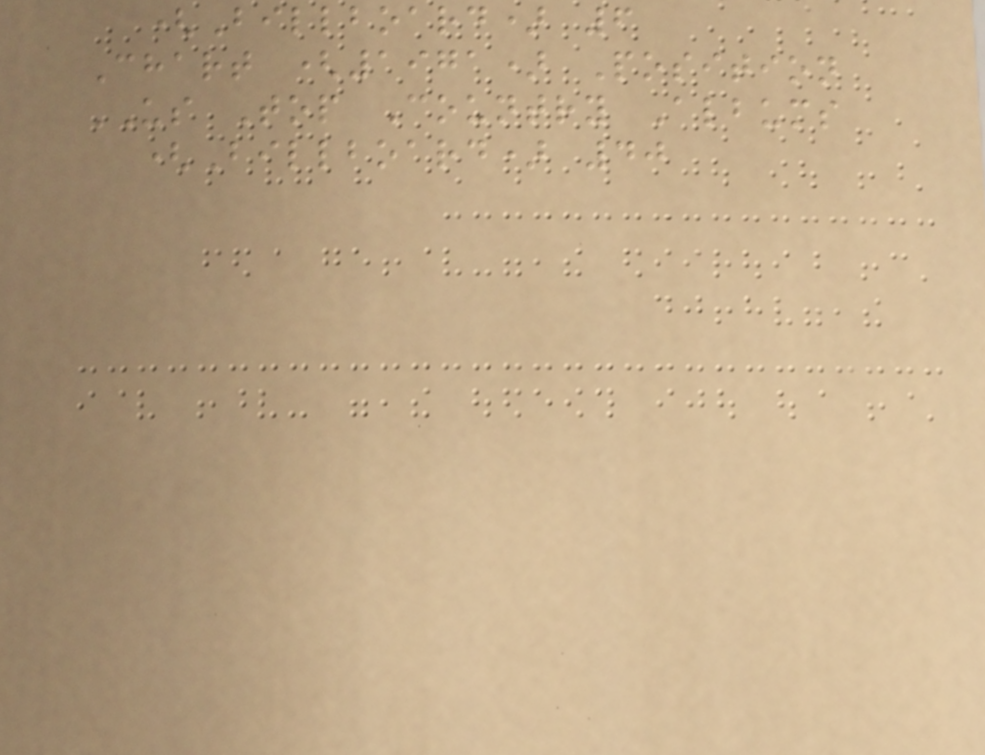(Billboard) 6
Chart (1971) Position
US Top Country Albums
(Billboard) 40
